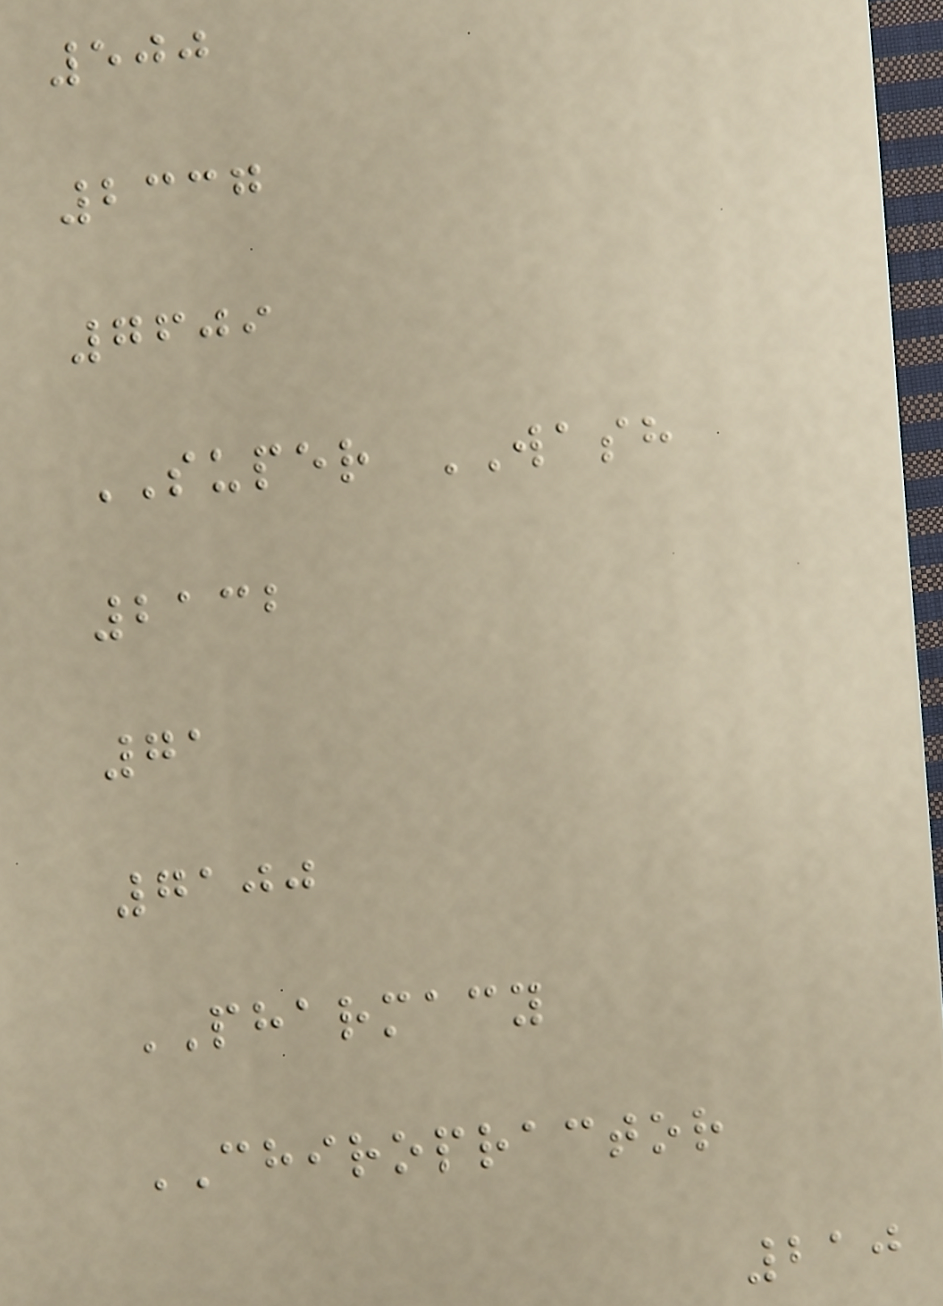500
2337
7609
SUPER WASH
2132
71
7100
PHARMACY
CHIROPRACTOR
210
